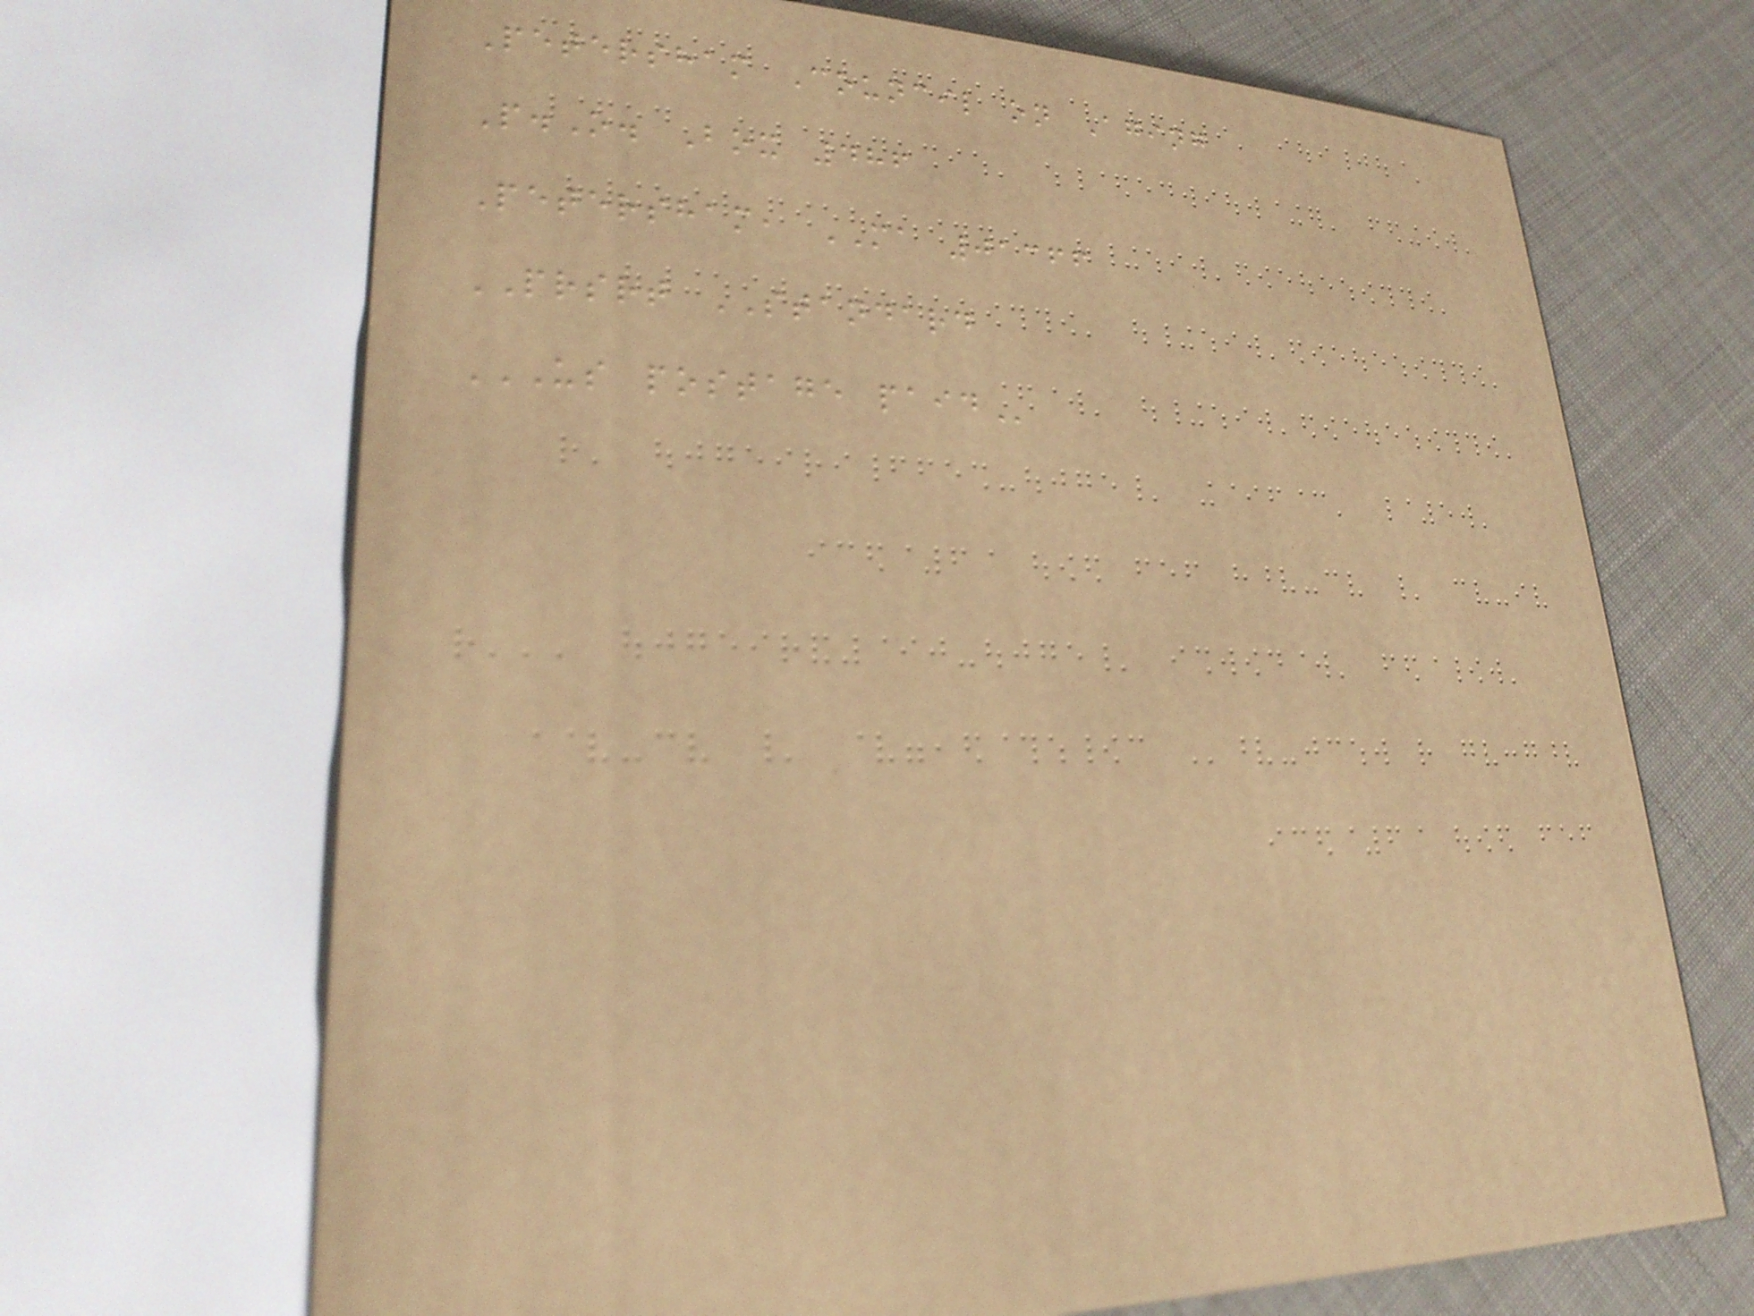Petersham Council on Aging
P.O. Box 486
Petersham, MA 01366
PRSRT STANDARD
US POSTAGE PAID
